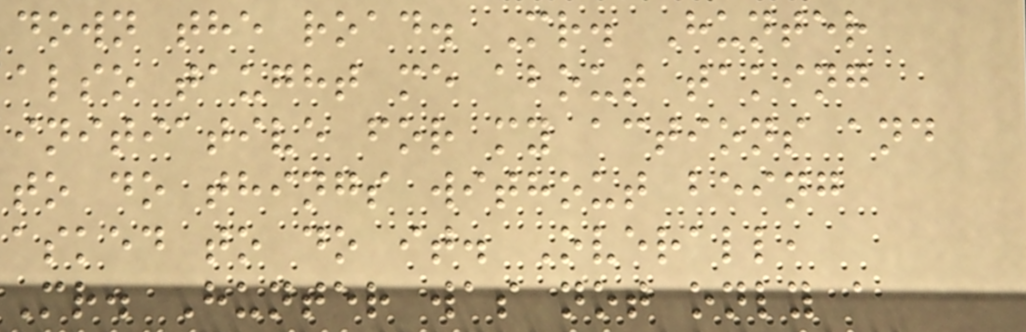down the road. Mr. Hunter
also taught me about taking
initiative for my actions and
to do things without being
asked to do it. Overall,
Mr. Hunter was not only a
